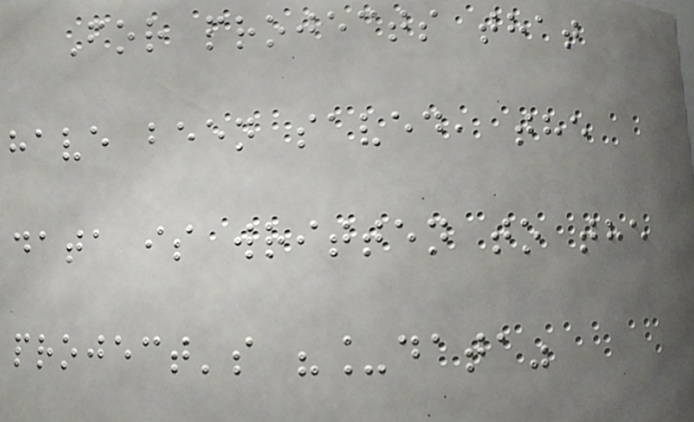For projects that
have been saved, the
data is written to the
project's "_data"
